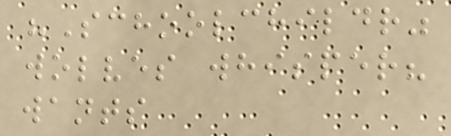"Schoolchildr"
wolves whisper?
wants
